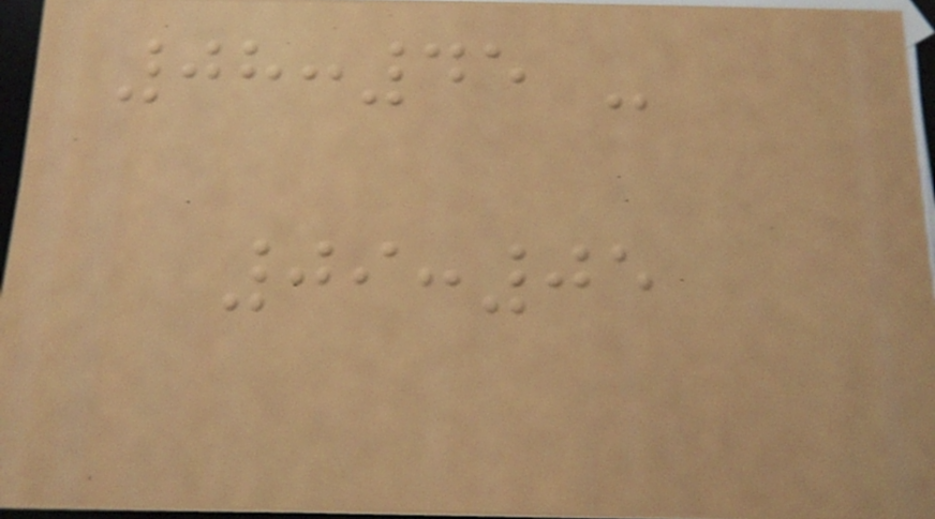08:45 -
09:05
